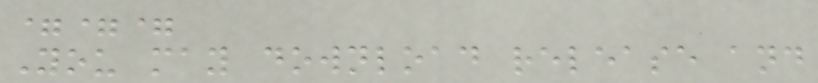===
You may download release and
